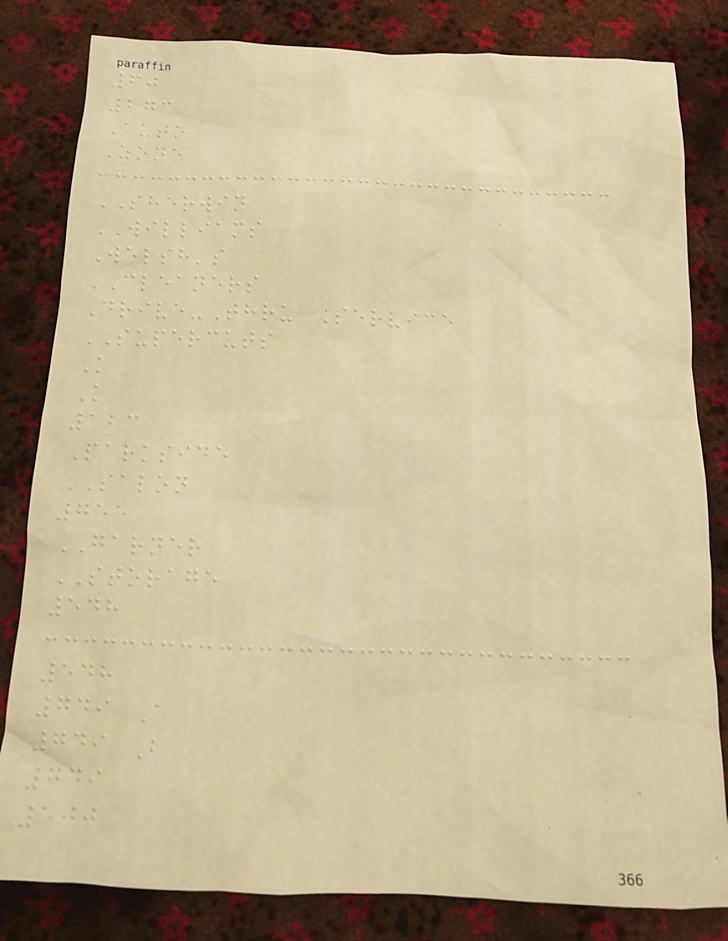60
273
Auto
Zone
SHERWIN
WILLIAMS
Welsh's
CLEANERS
Drive-Thru Service
SUPERCUTS
K
K
123
Parkside
SALON
755
GARNER
STORAGE
548
548
749 A
749 B
749
500
